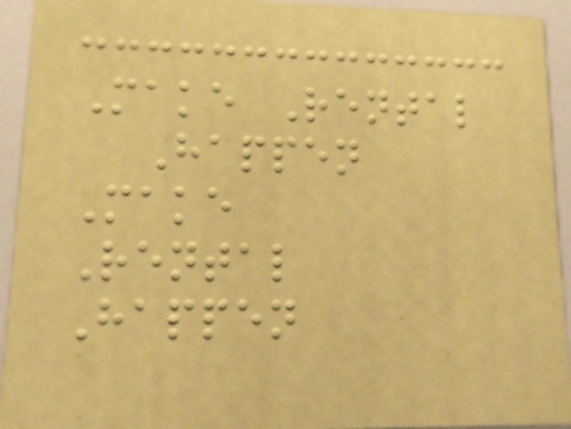Make Rental
Happen
Make
Rental
Happen
